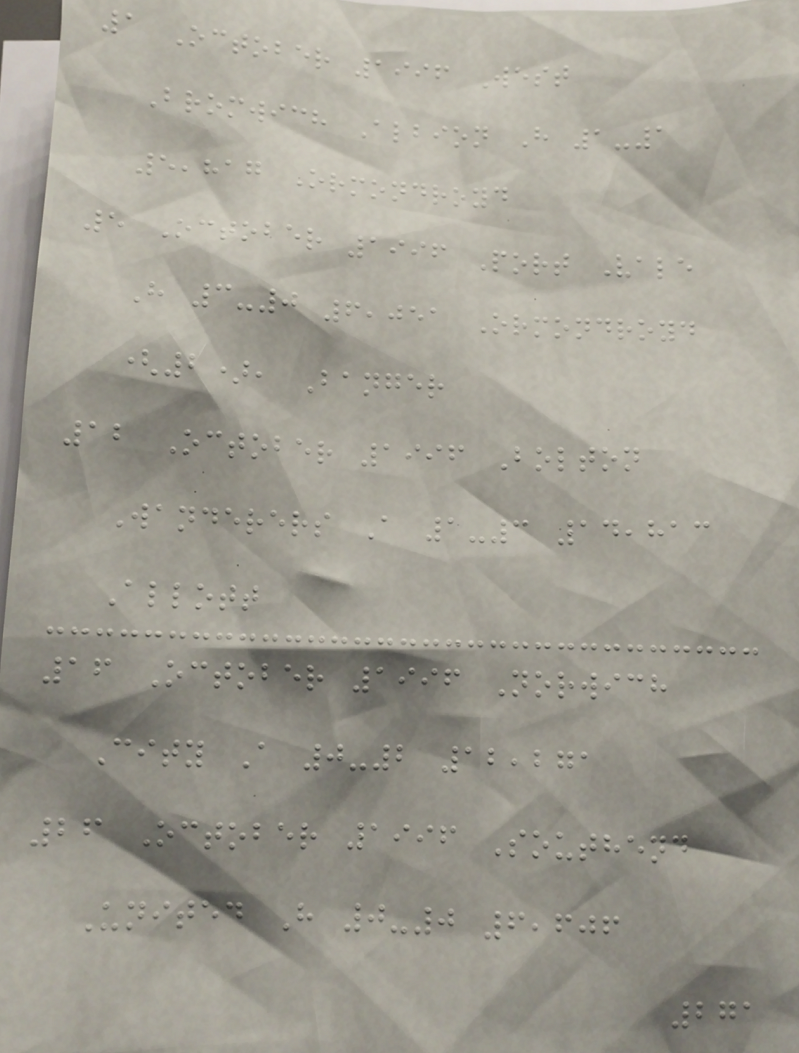1 October 1996 West
Bromwich Albion H 1-1
5,817 Ormondroyd
5 October 1996 Port Vale
H 3-0 6,051 Ormondroyd
(2), Banger
12 October 1996 Bolton
Wanderers A 1-3 14,813
Allott
16 October 1996 Norwich
City A 0-2 12,271
26 October 1996 Southend
United H 0-0 6,606
271
